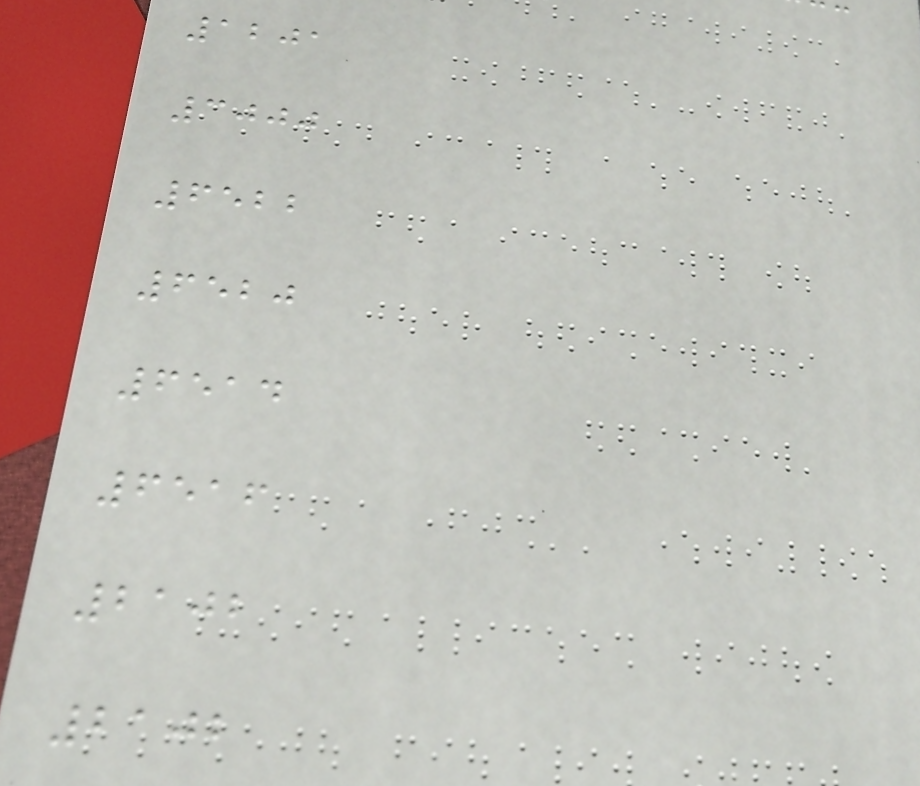1201
3000
6522
6520
6514
6516
2102
2102
